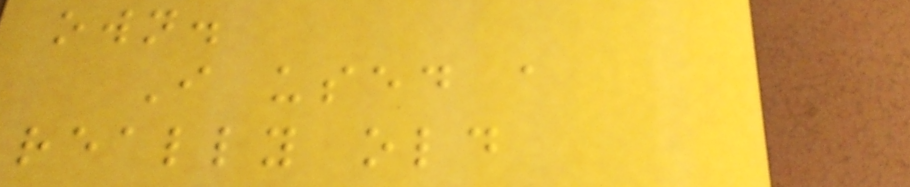own.
I used a
really old
